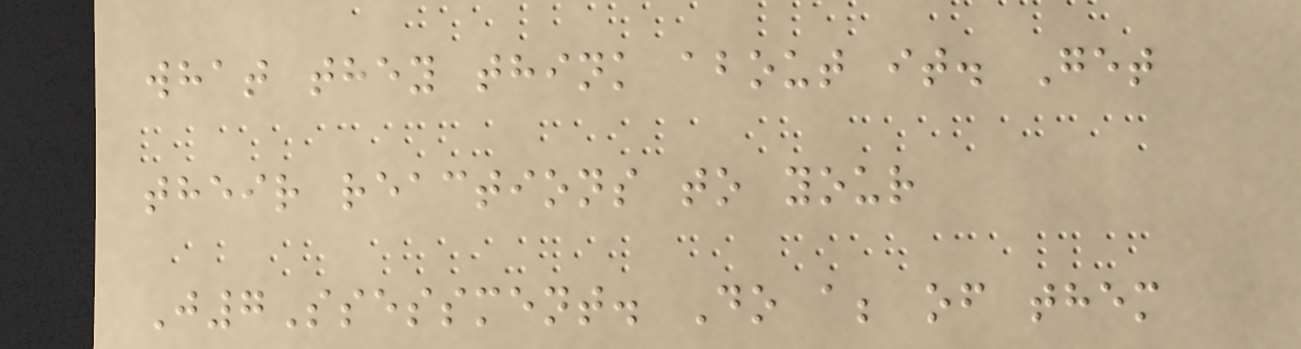what they think about it. Get
their reactions to your
J7Ssessment. Do a; of them
